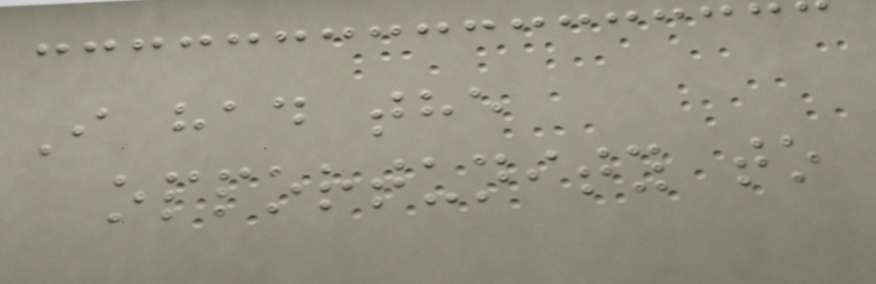I had the
opportunity to
